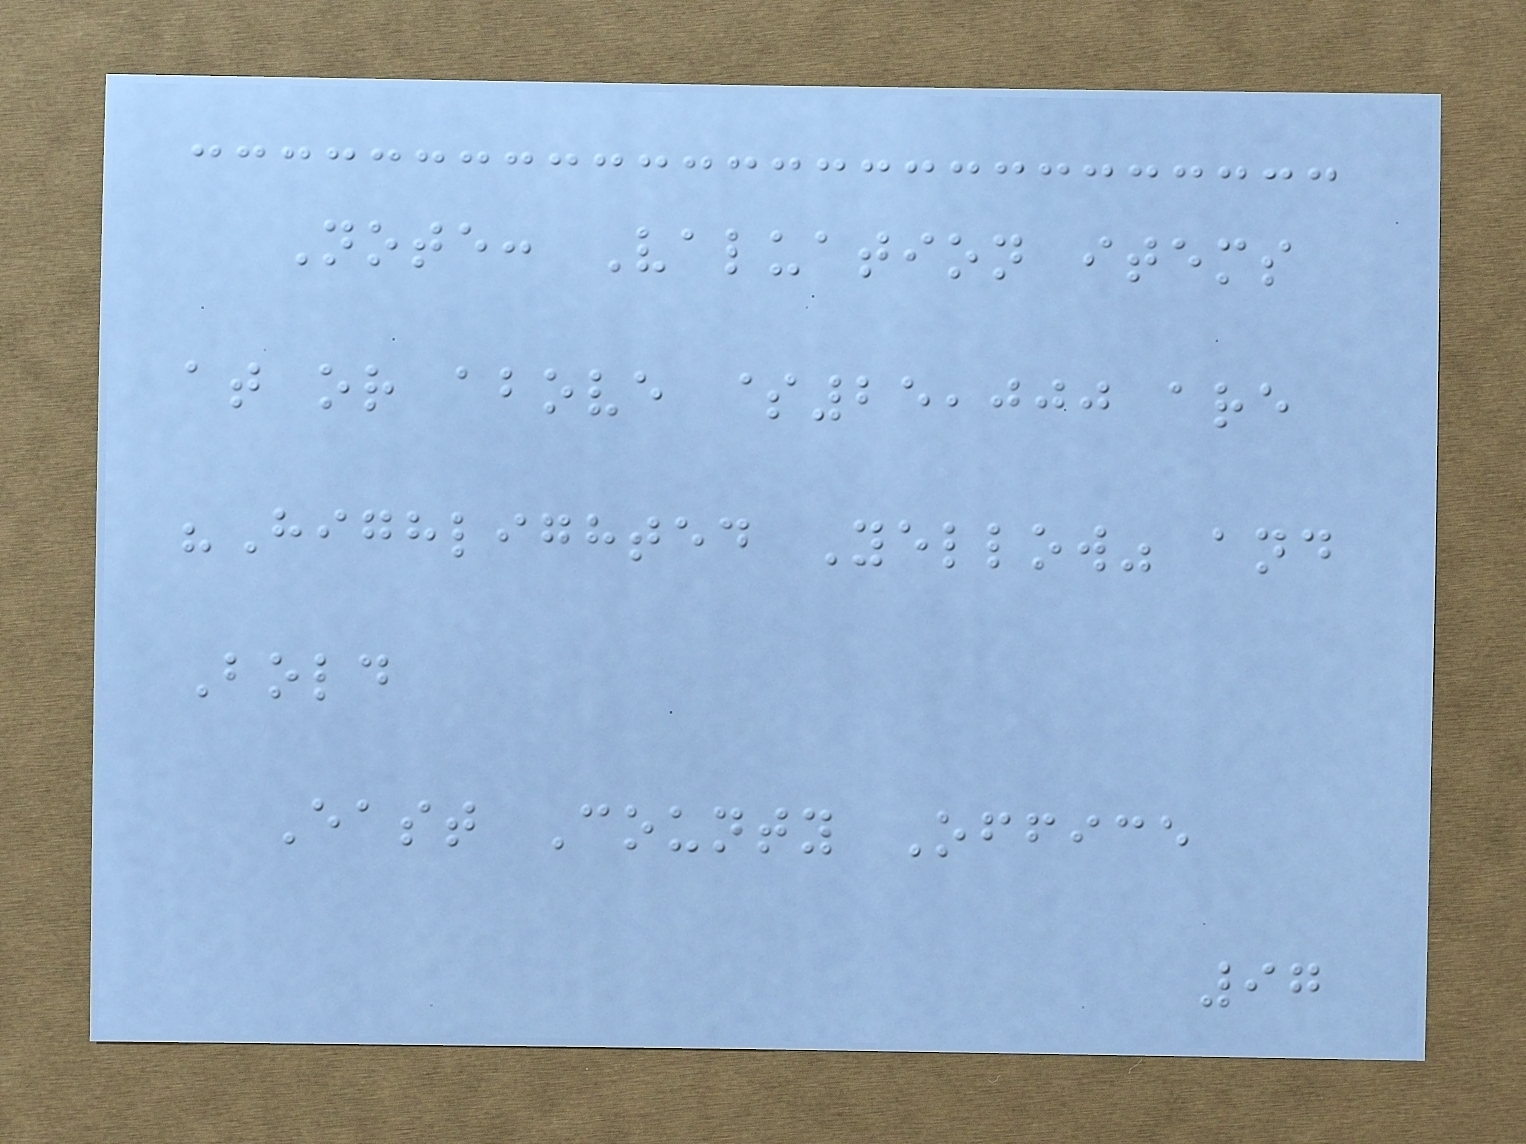Note: Valuation items
at or above $25,000 are
"Highlighted Yellow" and
Bold
East County Office
97
